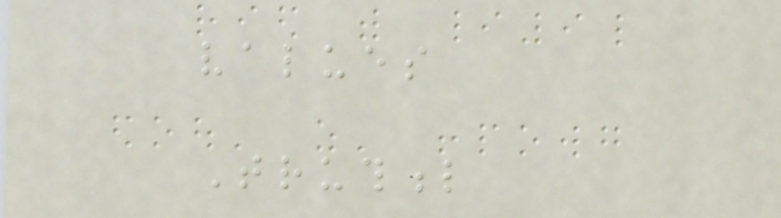values
Truthful
